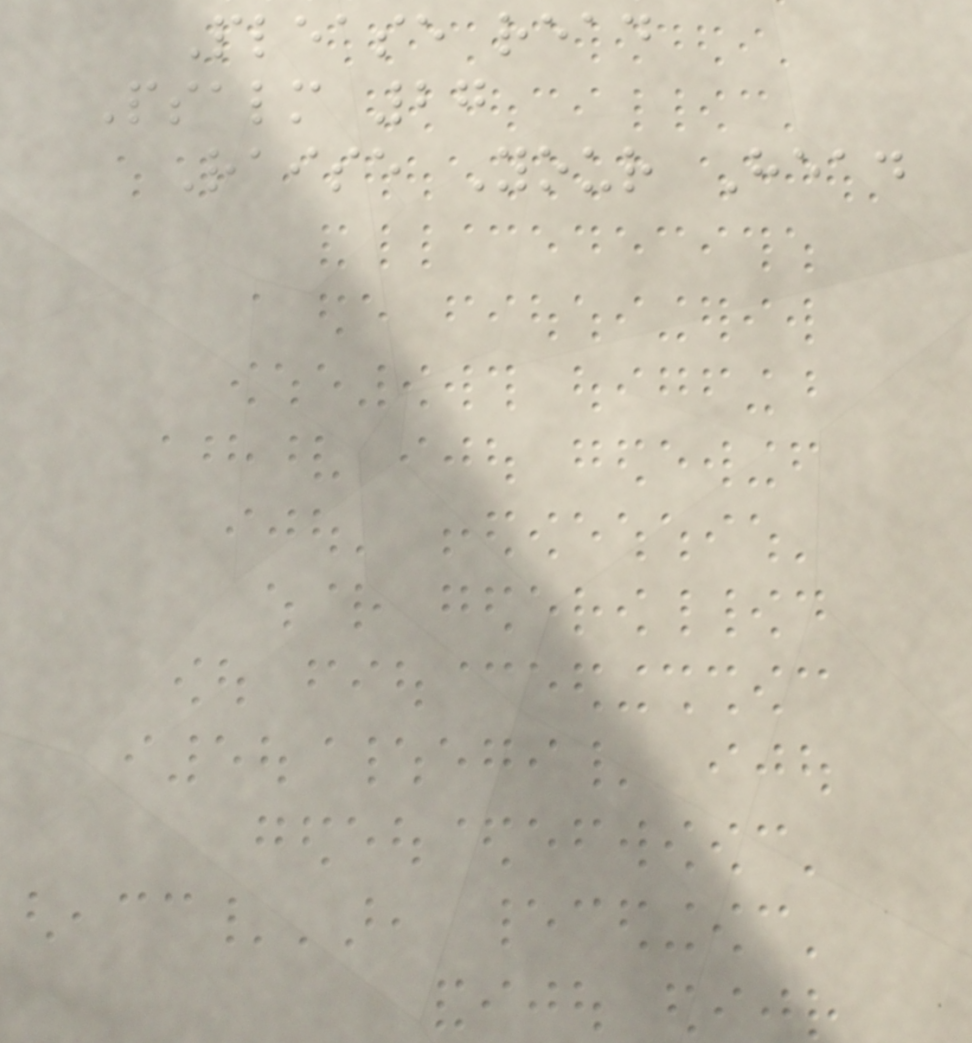Please read
Psalm 27
Raise Your Head
